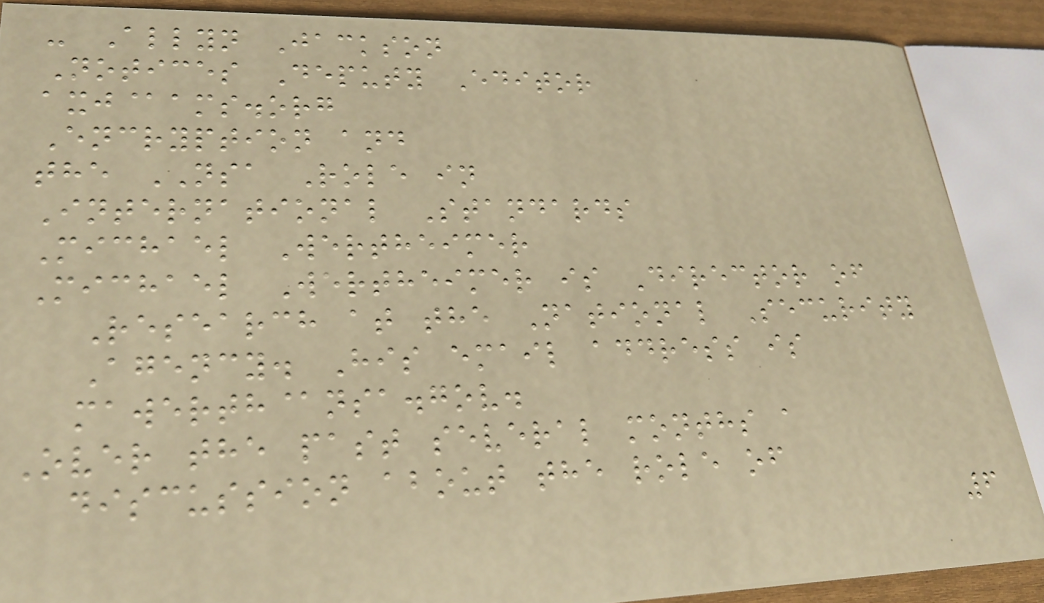- Allyn Jackson
Notices Deputy Editor
axj@ams.org
Encryption and
the NSA Role in
International Standards
Michael Wertheimer
Michael Wertheimer is Director of
Research at the National Security
Agency. His email address is
mawerth@nsa.gov.
Over the past several months a
discussion about the role of
6
